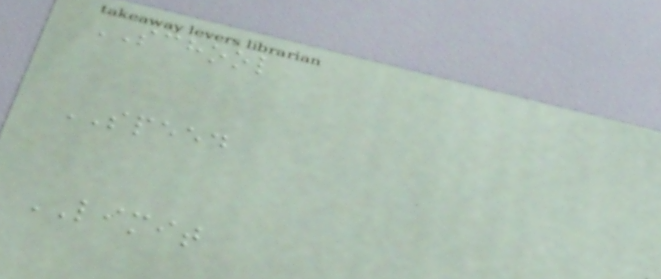SCHOOL
SPEED
LIMIT
